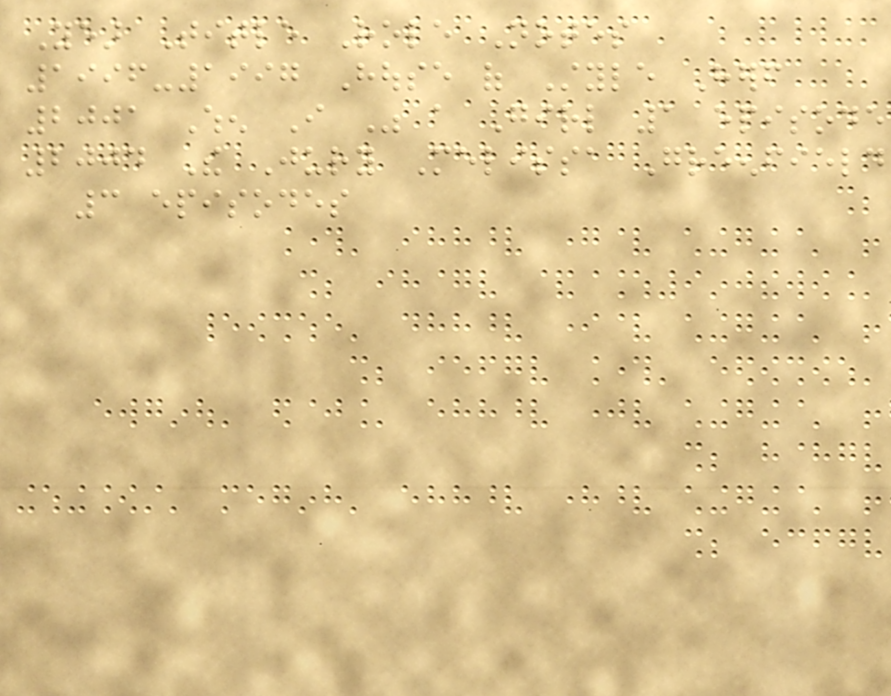Year Title Role Notes
1996-1997 House of Style Herself
2001 When I Was a Girl 1 episode
2004 The Jury Melissa Greenfield
3 episodes
